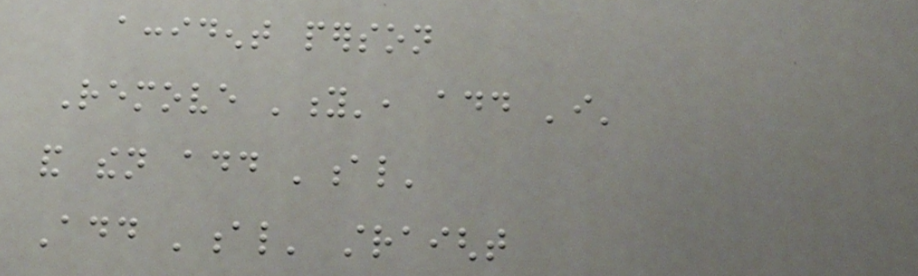accident person
Remove 'y', add 'i'
and then add 'al'
Add 'al' straight
